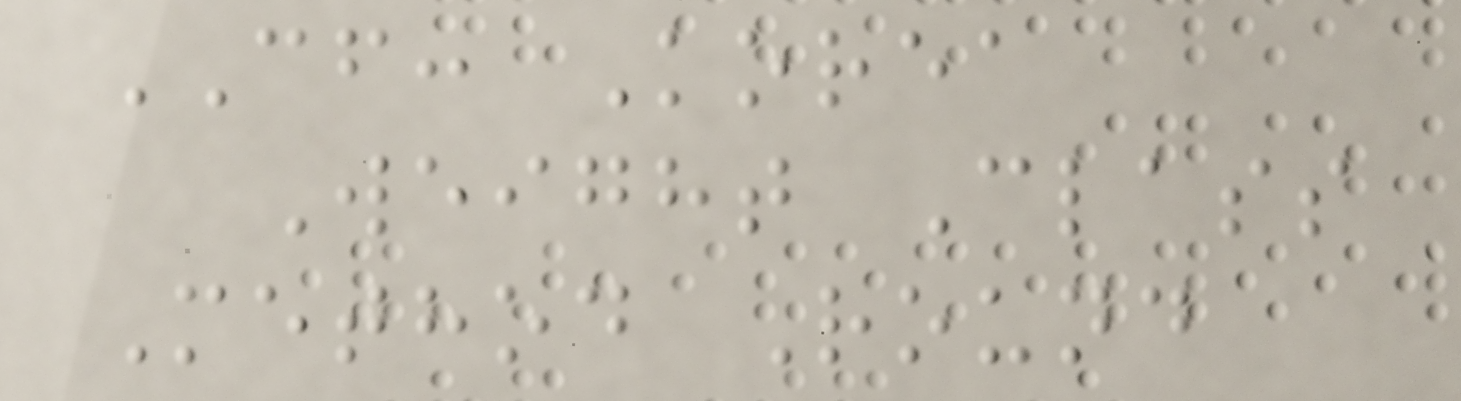CF: Korea
Weight Class
Method Round
